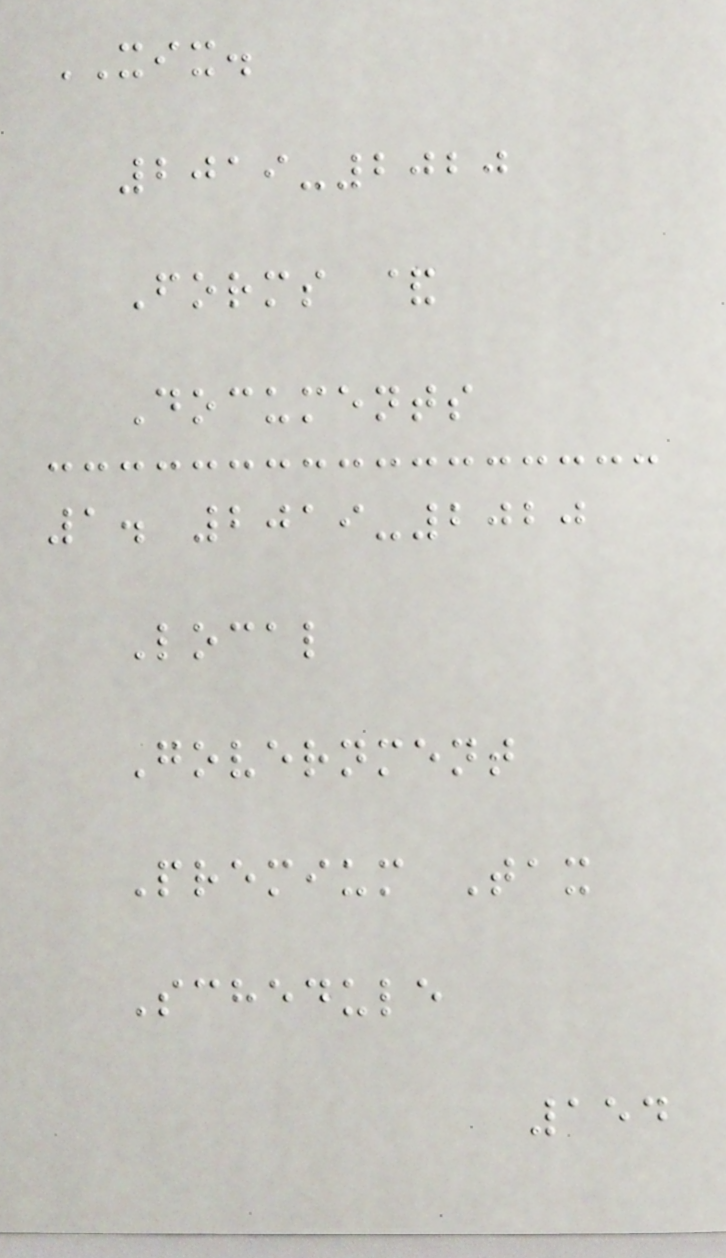XIX.
2019-2020
Forms &
Documents
1. 2019-2020
Local
Government
Premium Tax
Schedule
154
